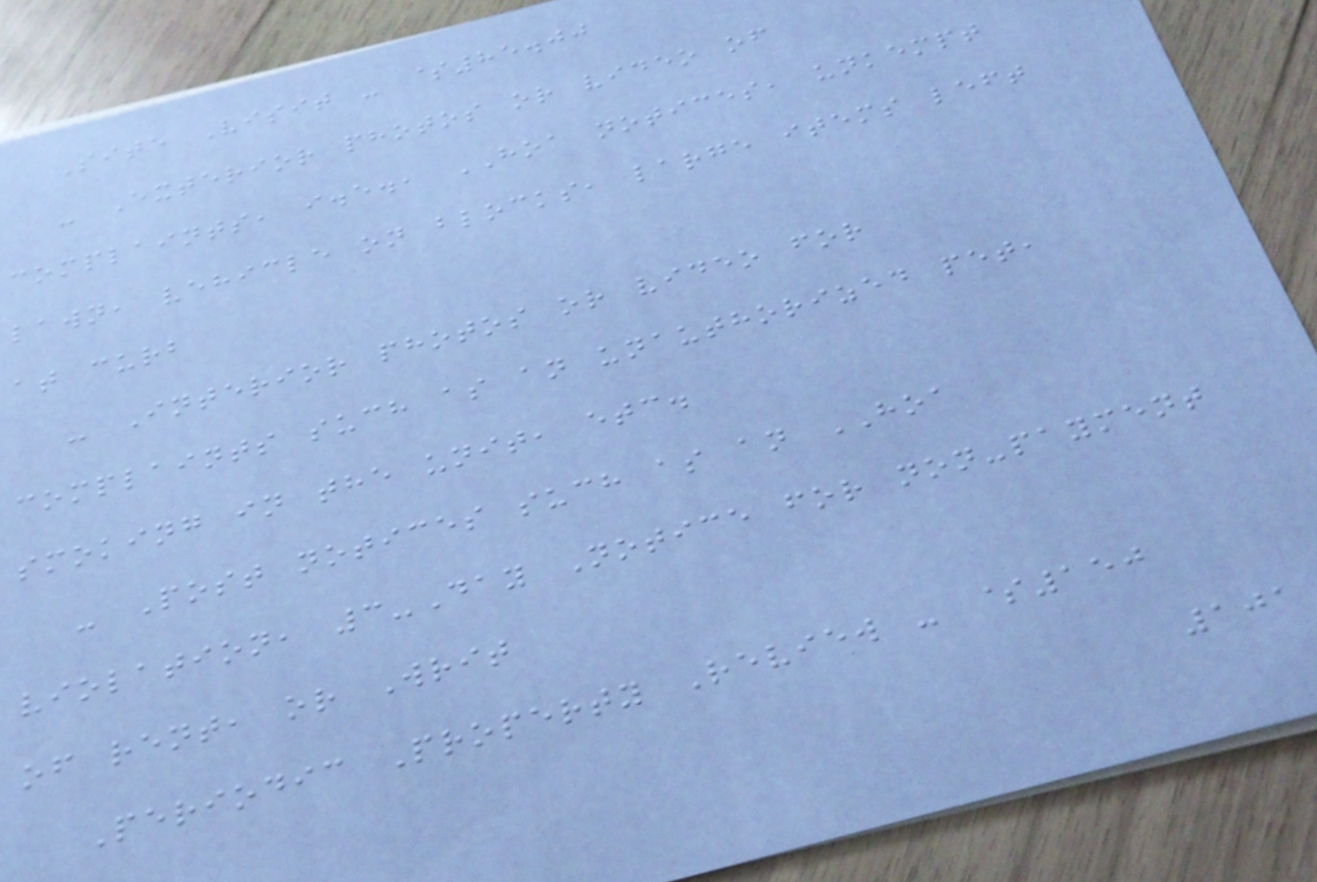Site Visit - $85.00
- Exterior photos or video of
complaints, i.e., HOA notices, unkempt
lawn, vehicle on blocks, large items left
at curb
- Interior photos or video for
complaints such as an unauthorized pet,
smoking in the unit, etc.
- Post notices such as an HOA
violation, 3-Day Notice for non-payment
of rent, or Writ
Periodic Property Review - $150
101
